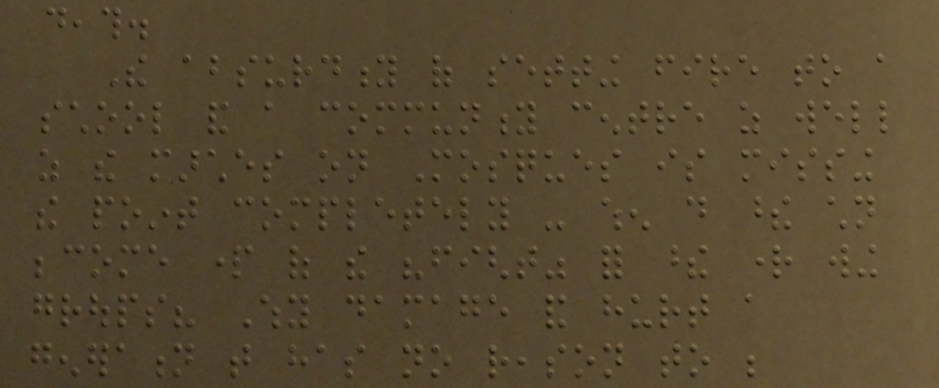death.
The absurdity of setting fire to a
school and a community centre as well
as the marches on Mosques is missing
the point completely - when do these children
become part of the "fight" for these right wing
groups? Why damage and hurt a
generation that has no reason to be
